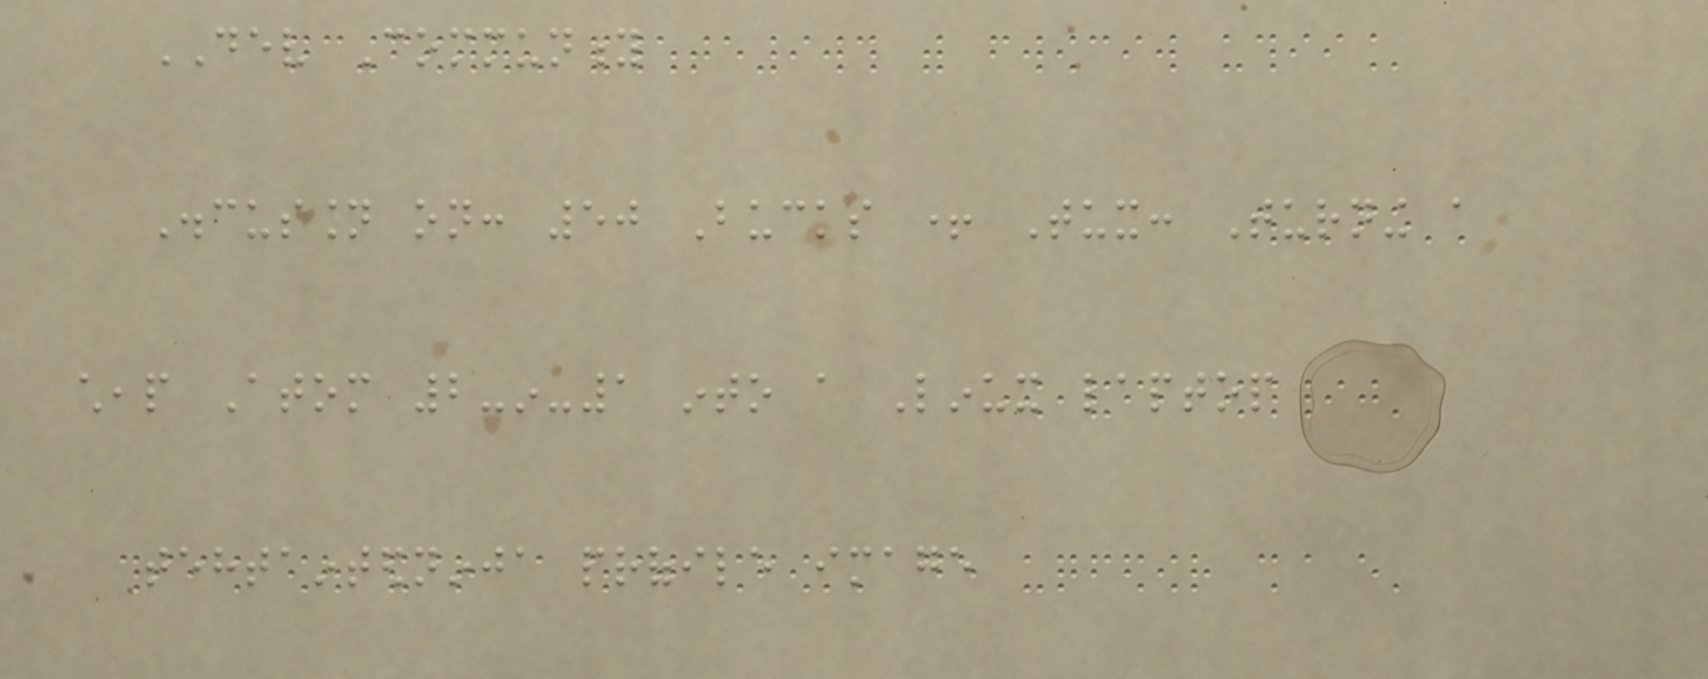DEV Community
Discussion on: 50 Bucks + Tux: Turning a
cheap Atom 2-in-1 into a Linux laptop
tehtaintedninja profile image
